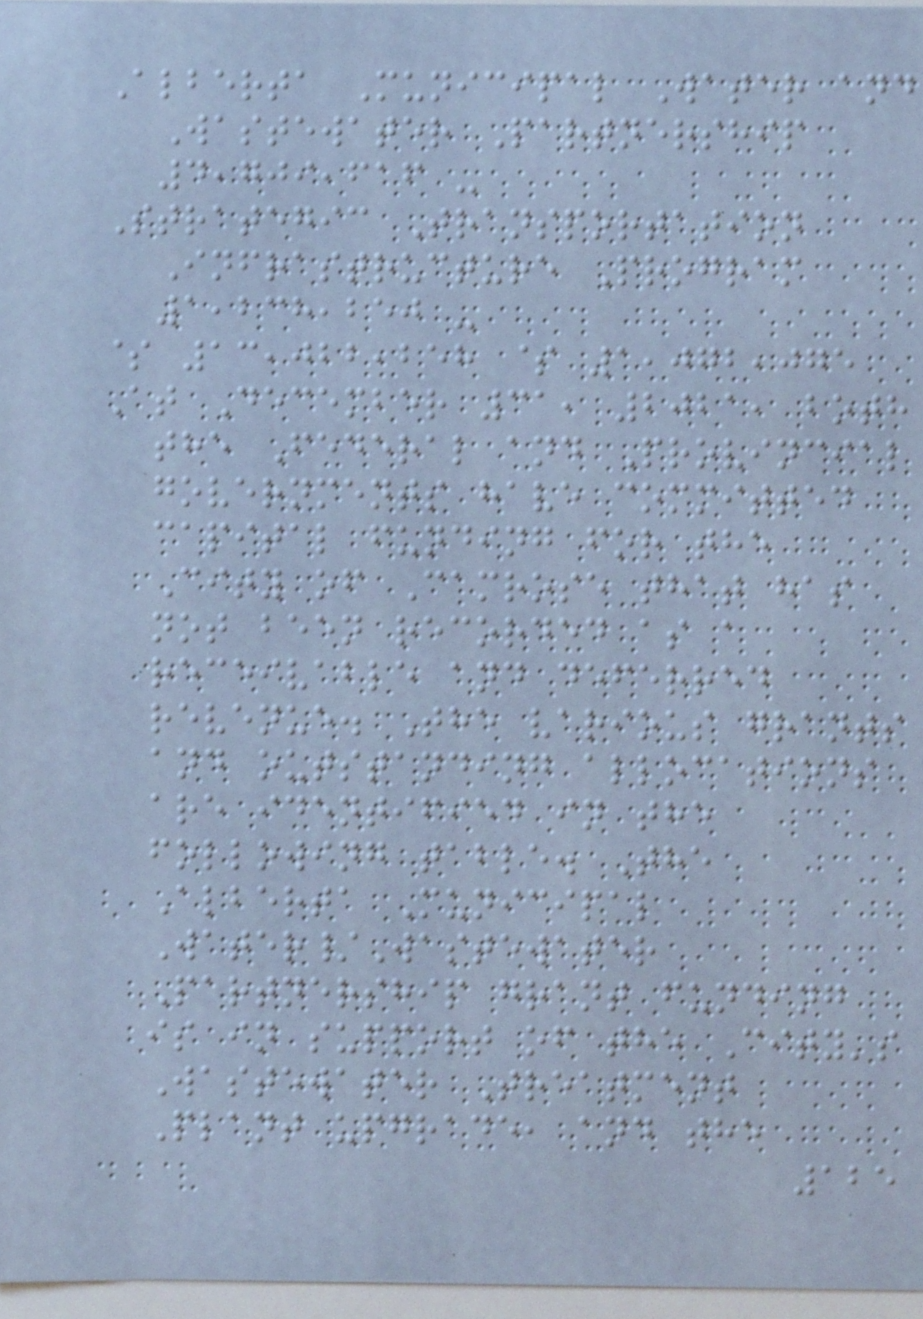Alberta Municipal Water and
Wastewater Partnership
4,709,616 -
Strategic Transportation
Infrastructure Program
1,238,250 -
$ 13,022,258 $ 1,072,075
At December 31, 2021, both
the Federal and Provincial
governments have committed
capital funding for the
City of Camrose that has
not been recorded as a
receivable and deferred
revenue. The various grants
and outstanding allocations
are identified in the
following table. The
Alberta Municipal
Water/Wastewater
Partnership grant funding
is in support of the City's
Wastewater Treatment
Plant upgrade, and the
125
